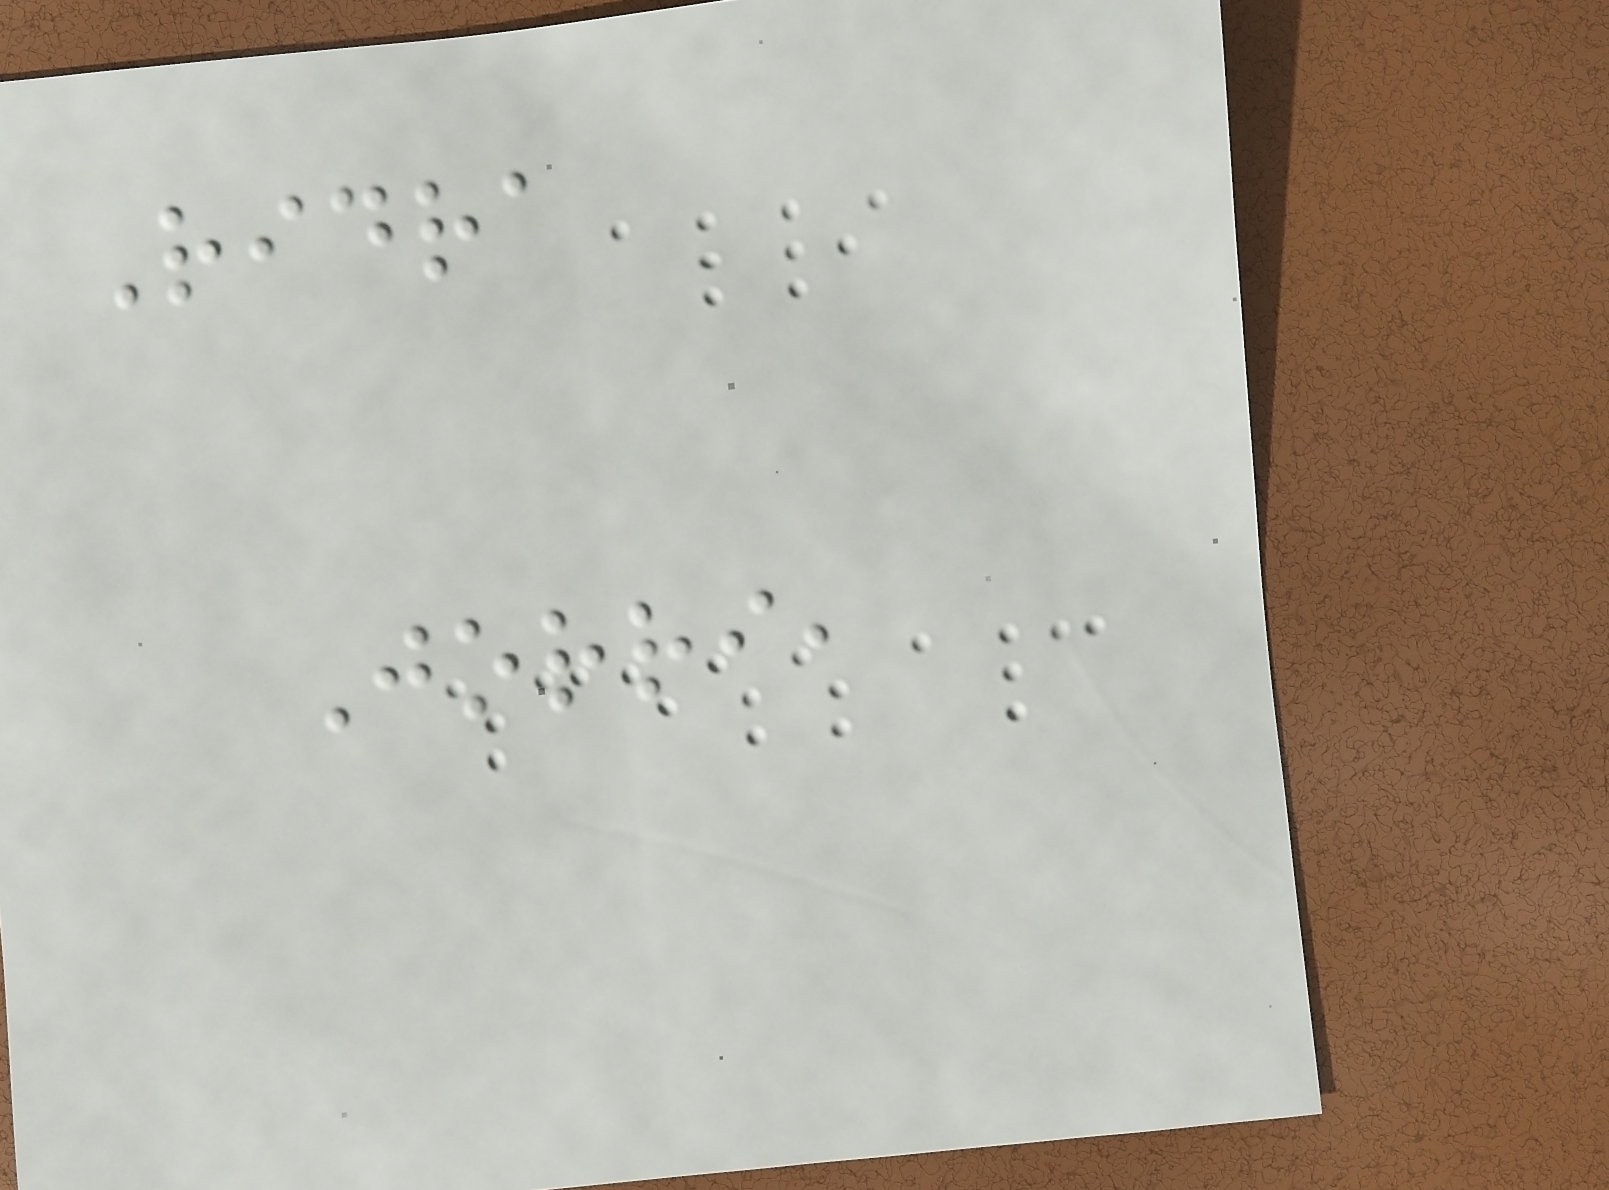Ridra
Jorri,
